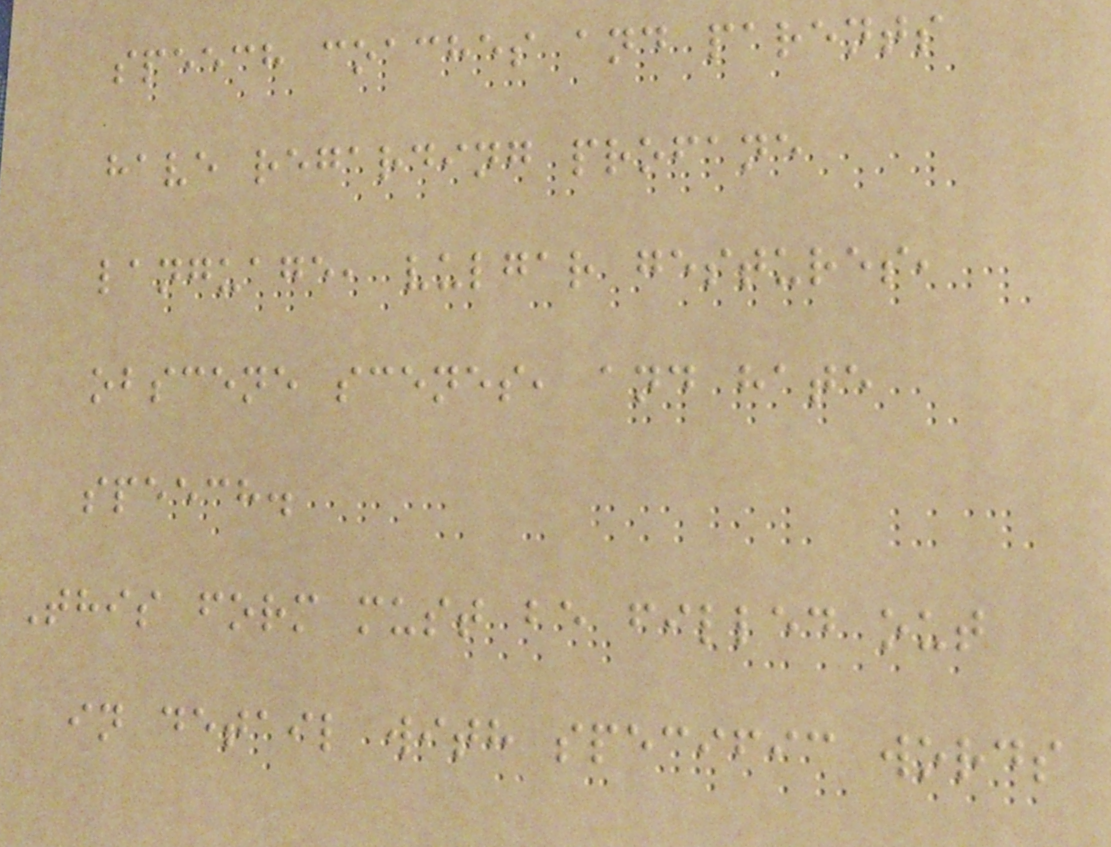speech coaches and parents
have regarding profane
language, vulgar gestures,
obscene scenes, and hate
speech.
This form must be filled out
in detail with specific words
